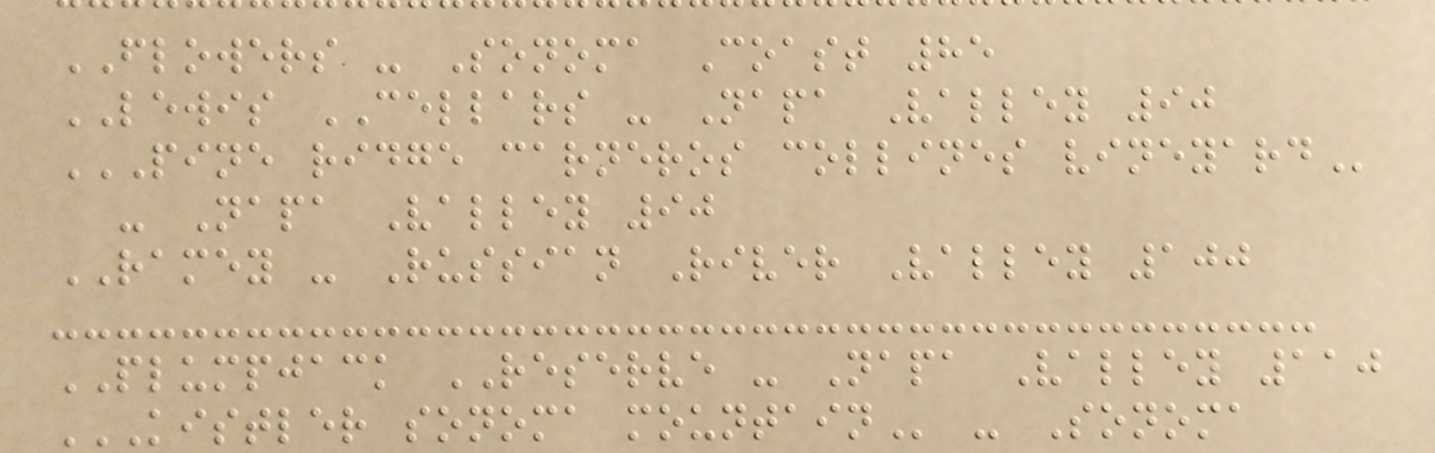FLOWERS - Sonoma Coast 85
LEWIS CELLARS - Napa Valley 90
PINE RIDGE CARNEROS COLLINES VINEYARD
- Napa Valley 90
RAMEY - Russian River Valley 100
PLUMPJACK RESERVE - Napa Valley 110
KISTLER SONOMA MOUNTAIN - Sonoma
